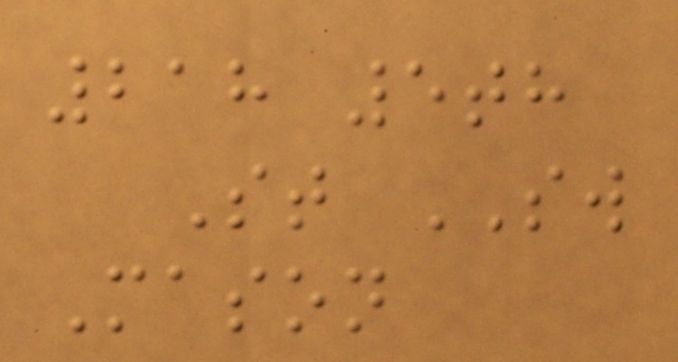218 5th
St SW
Mason
